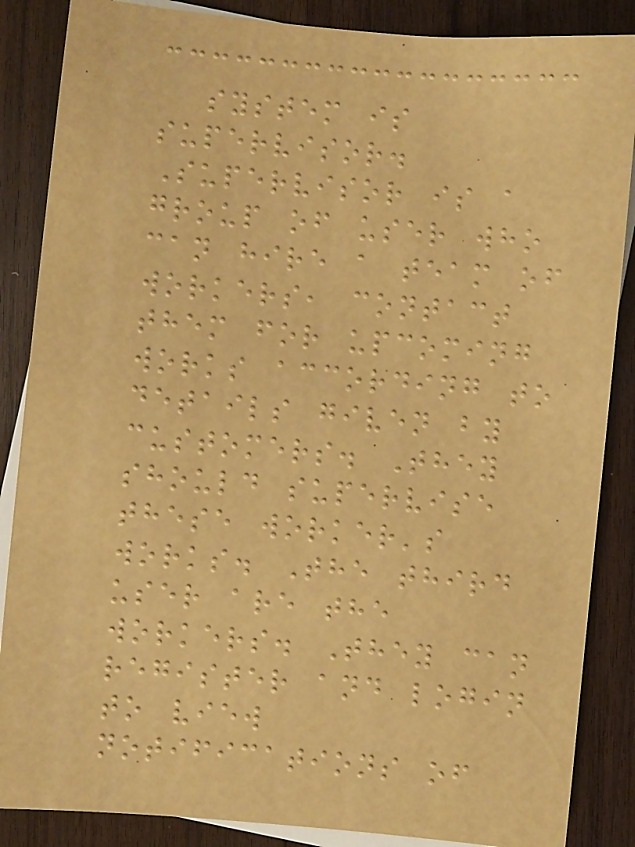system is
supervisor.
Supervisor is a
group of user who
can hire a team of
workers, contact
them for upcoming
works according to
details given by
customers. They
should supervise
these worker's
works. The third
user are the
workers. They can
register and login
to view
notifications of
